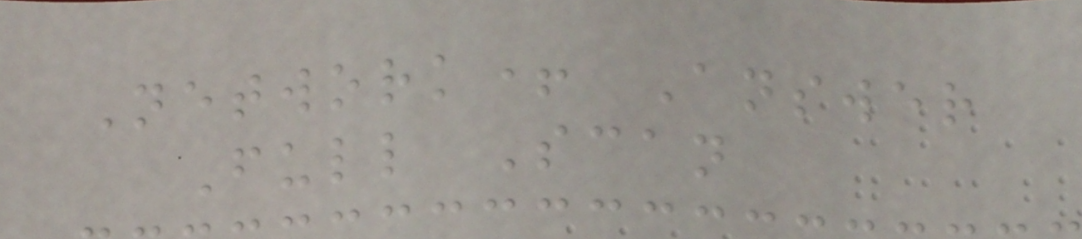Network+ Answer
Full Scan
